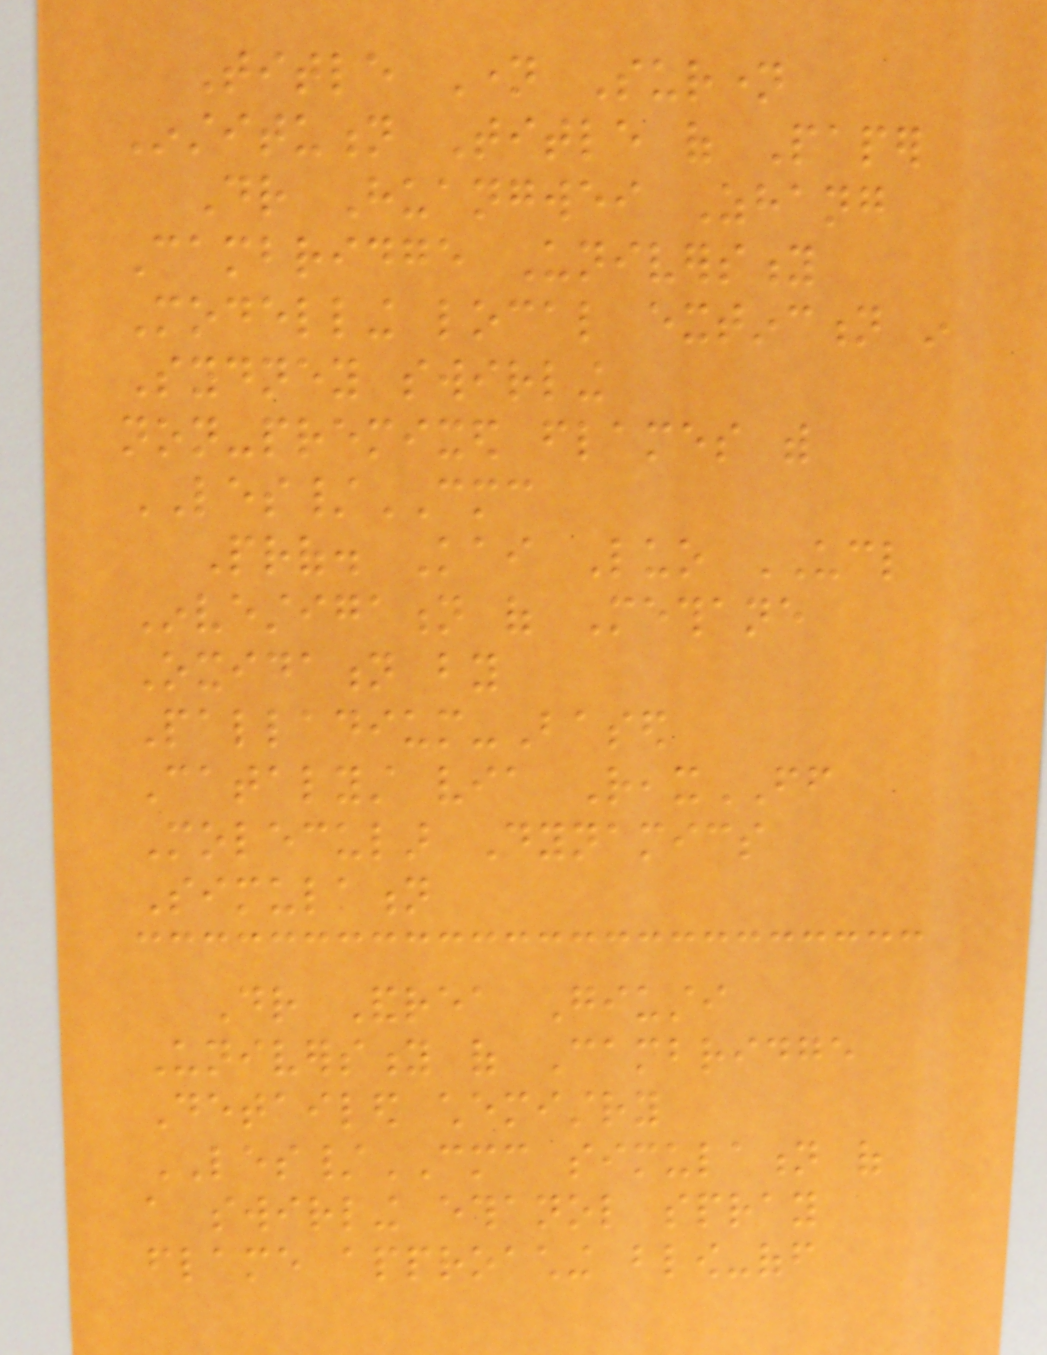Title Name Surname
Institution Title of Paper
Dr Huangwei Zhang
Cambridge University
Modelling local extinction in
Sydney swirling
non-premixed flames with
LES/CMC
Prof. Kai Luo UCL
Investigation of Methane
Oxidation by
Palladium-Based
Catalyst via ReaxFF
Molecular Dynamics
Simulation
Dr Andrea Giusti
University of Cambridge
Detailed chemistry
LES/CMC simulation of
a swirling ethanol spray
flame approaching blow-off
